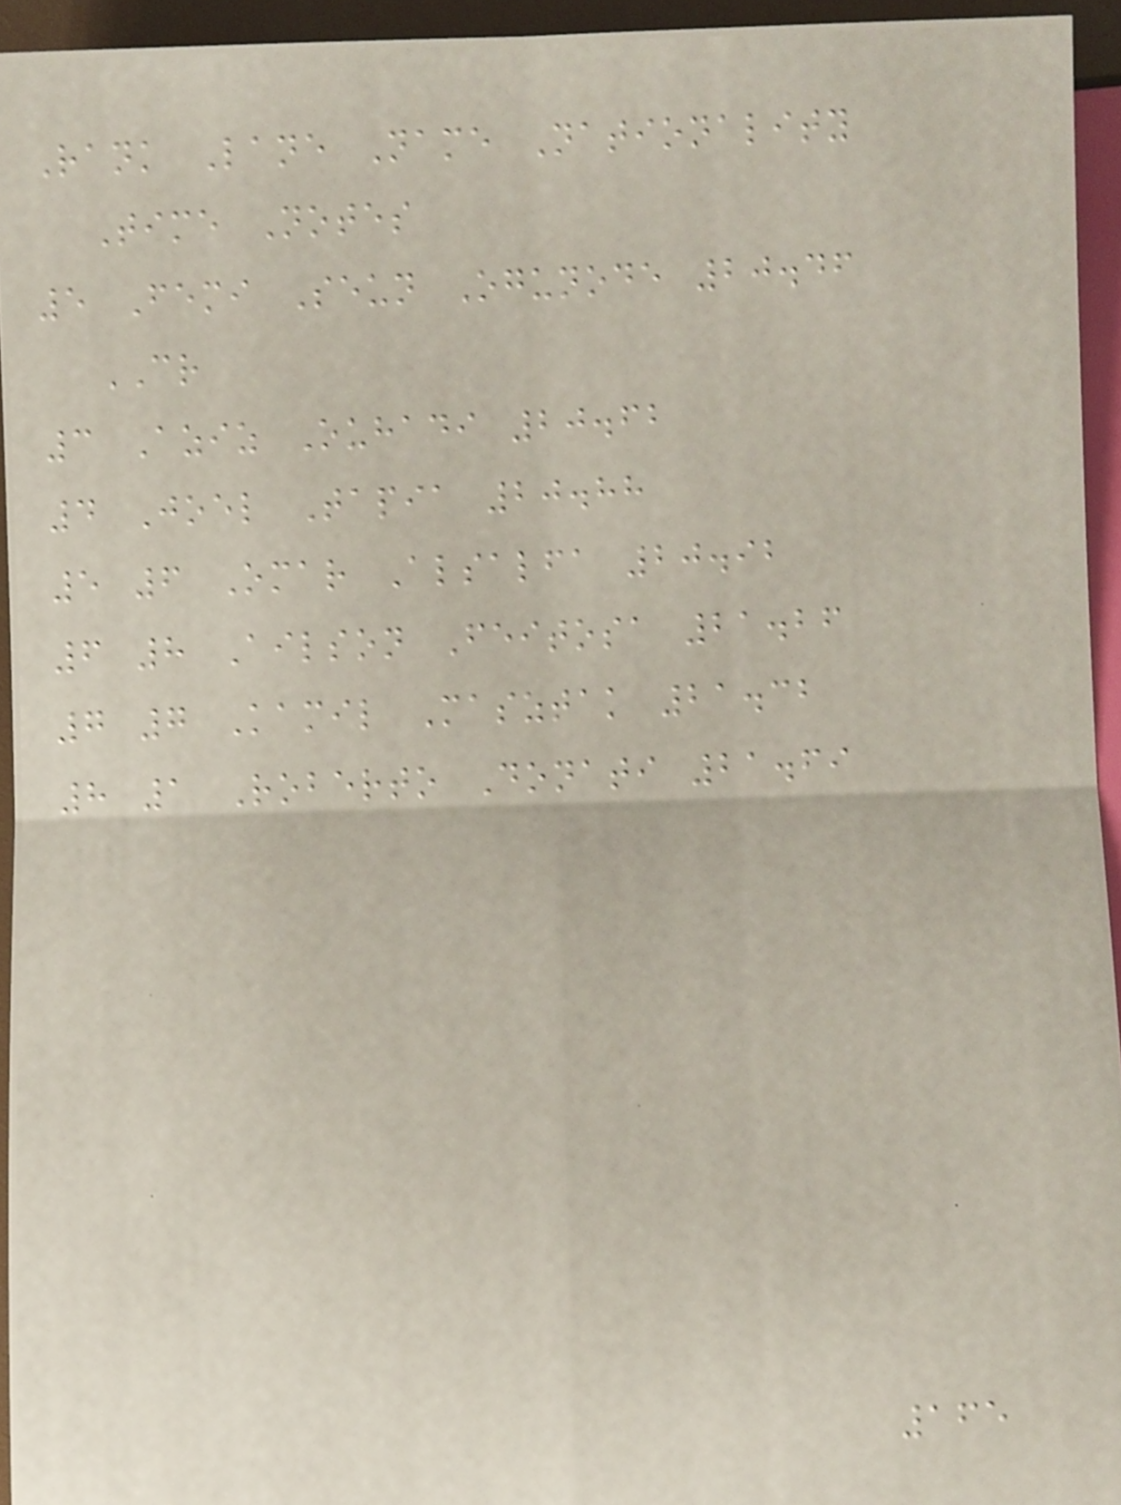Rank Lane Name Nationality
Time Notes
5 Femi Seun Ogunode 20.46
CR
3 Aziz Ouhadi 20.62
4 Joel Tapia 20.88
5 6 Omar Alsalfa 20.92
6 8 Ailson Feitosa 21.26
7 7 Kamil Masztak 21.32
8 1 Roberto Donati 21.69
165
